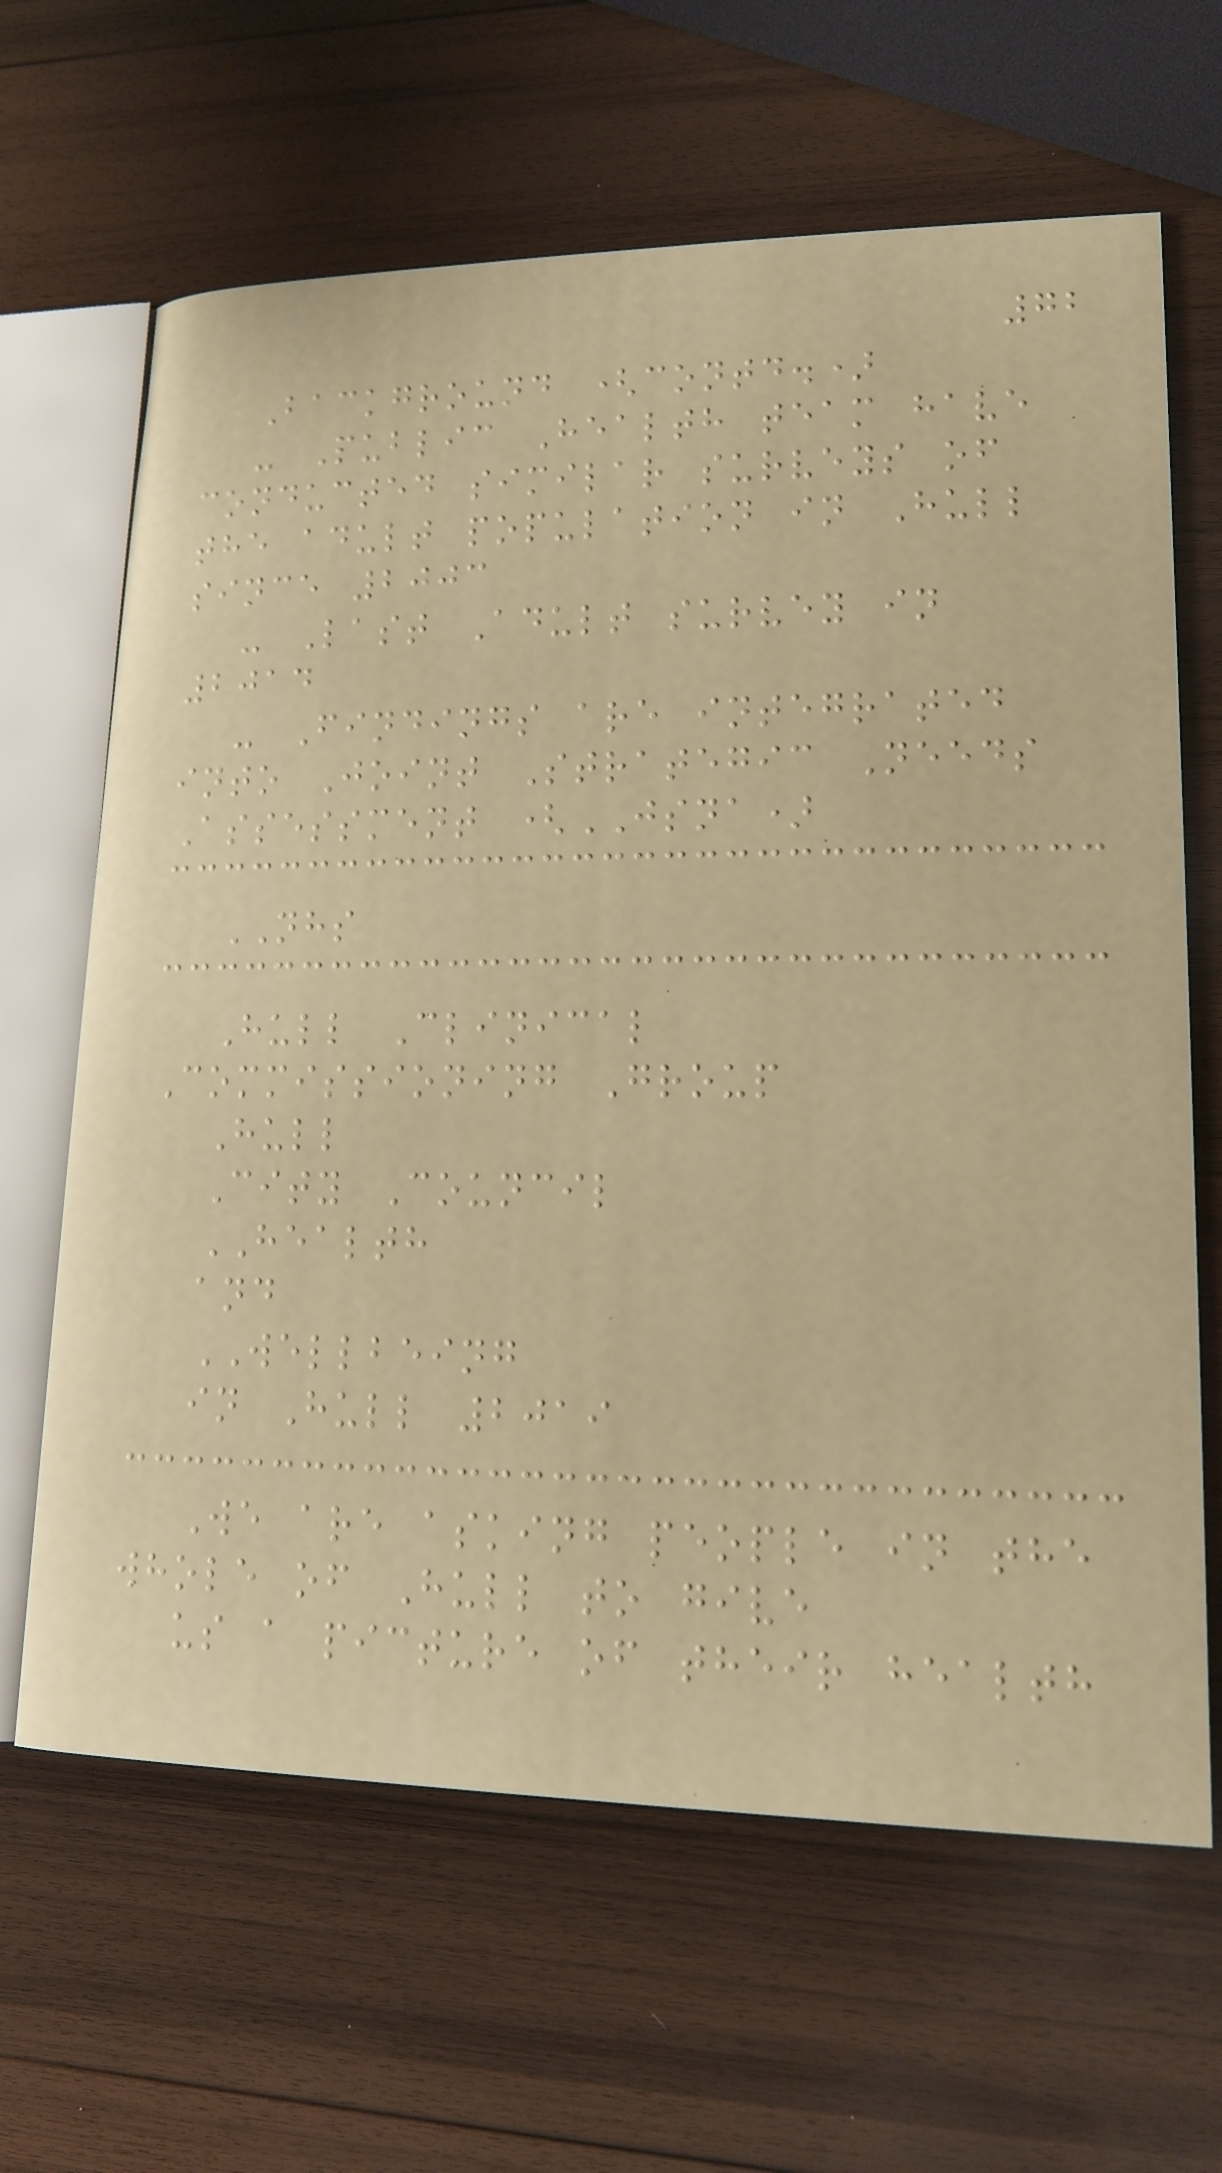72
Background (contd.)
- Public Health team have
conducted similar surveys of
the adult population in Hull
since 2003
- Last Adult survey in
2014
- Findings are integrated
into Joint Strategic Needs
Assessment (JSNA)
NHS
Hull Clinical
Commissioning Group
Hull
City Council
HEALTH
and
WELLBEING
in Hull 2019
We are asking people in the
whole of Hull to give
us a picture of their health
